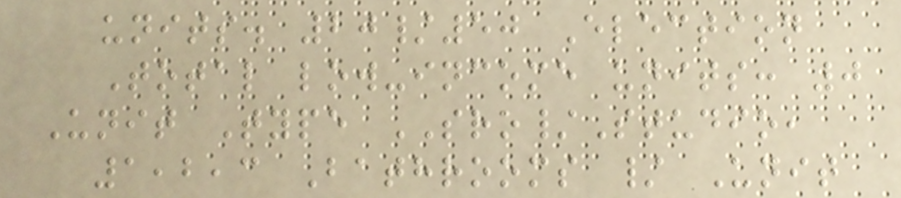units. 20/50 Election
Total low-income units: 0
Unit Type SRO/Studio,
1,2,3 Bathrooms / Unit
